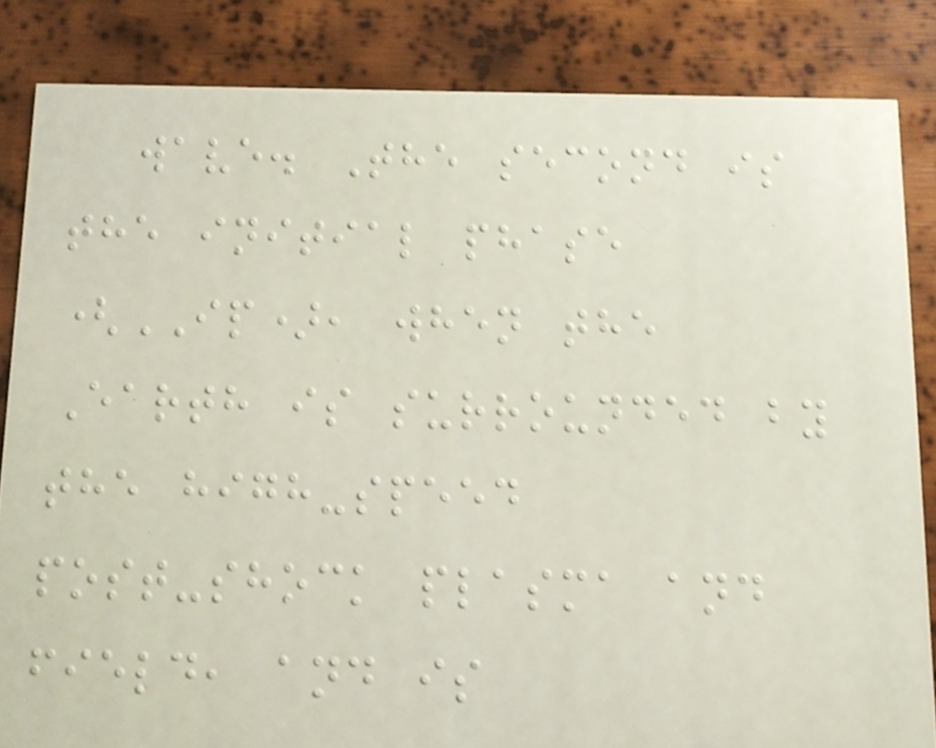wave. The second is
the initial phase
(IP), when the
Earth is surrounded by
the high-speed
post-shock plasma and
field, and is
